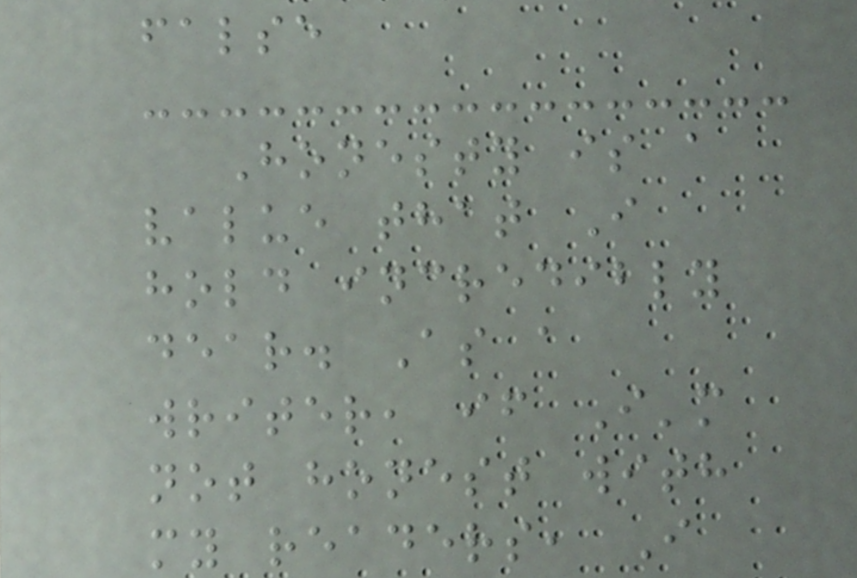false
Honesty is a
value that I
hold incredibly
dear. As a
writer, if I'm
not honest with
my readers, I
